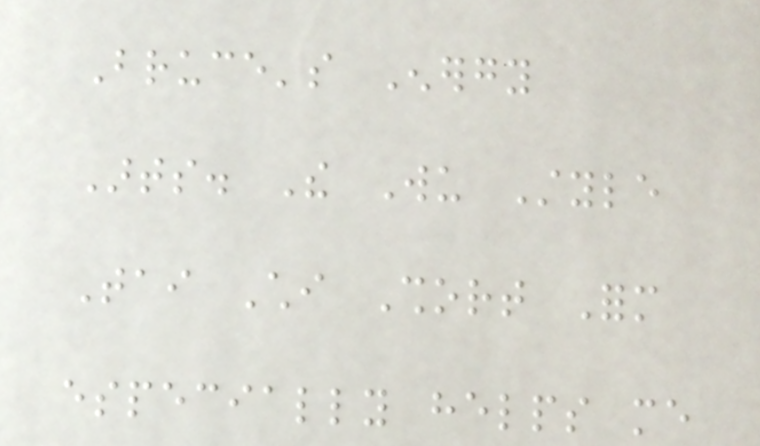Bruce's Energy
Arts. The Wu Style
Tai Chi Short Form
especially helps me
